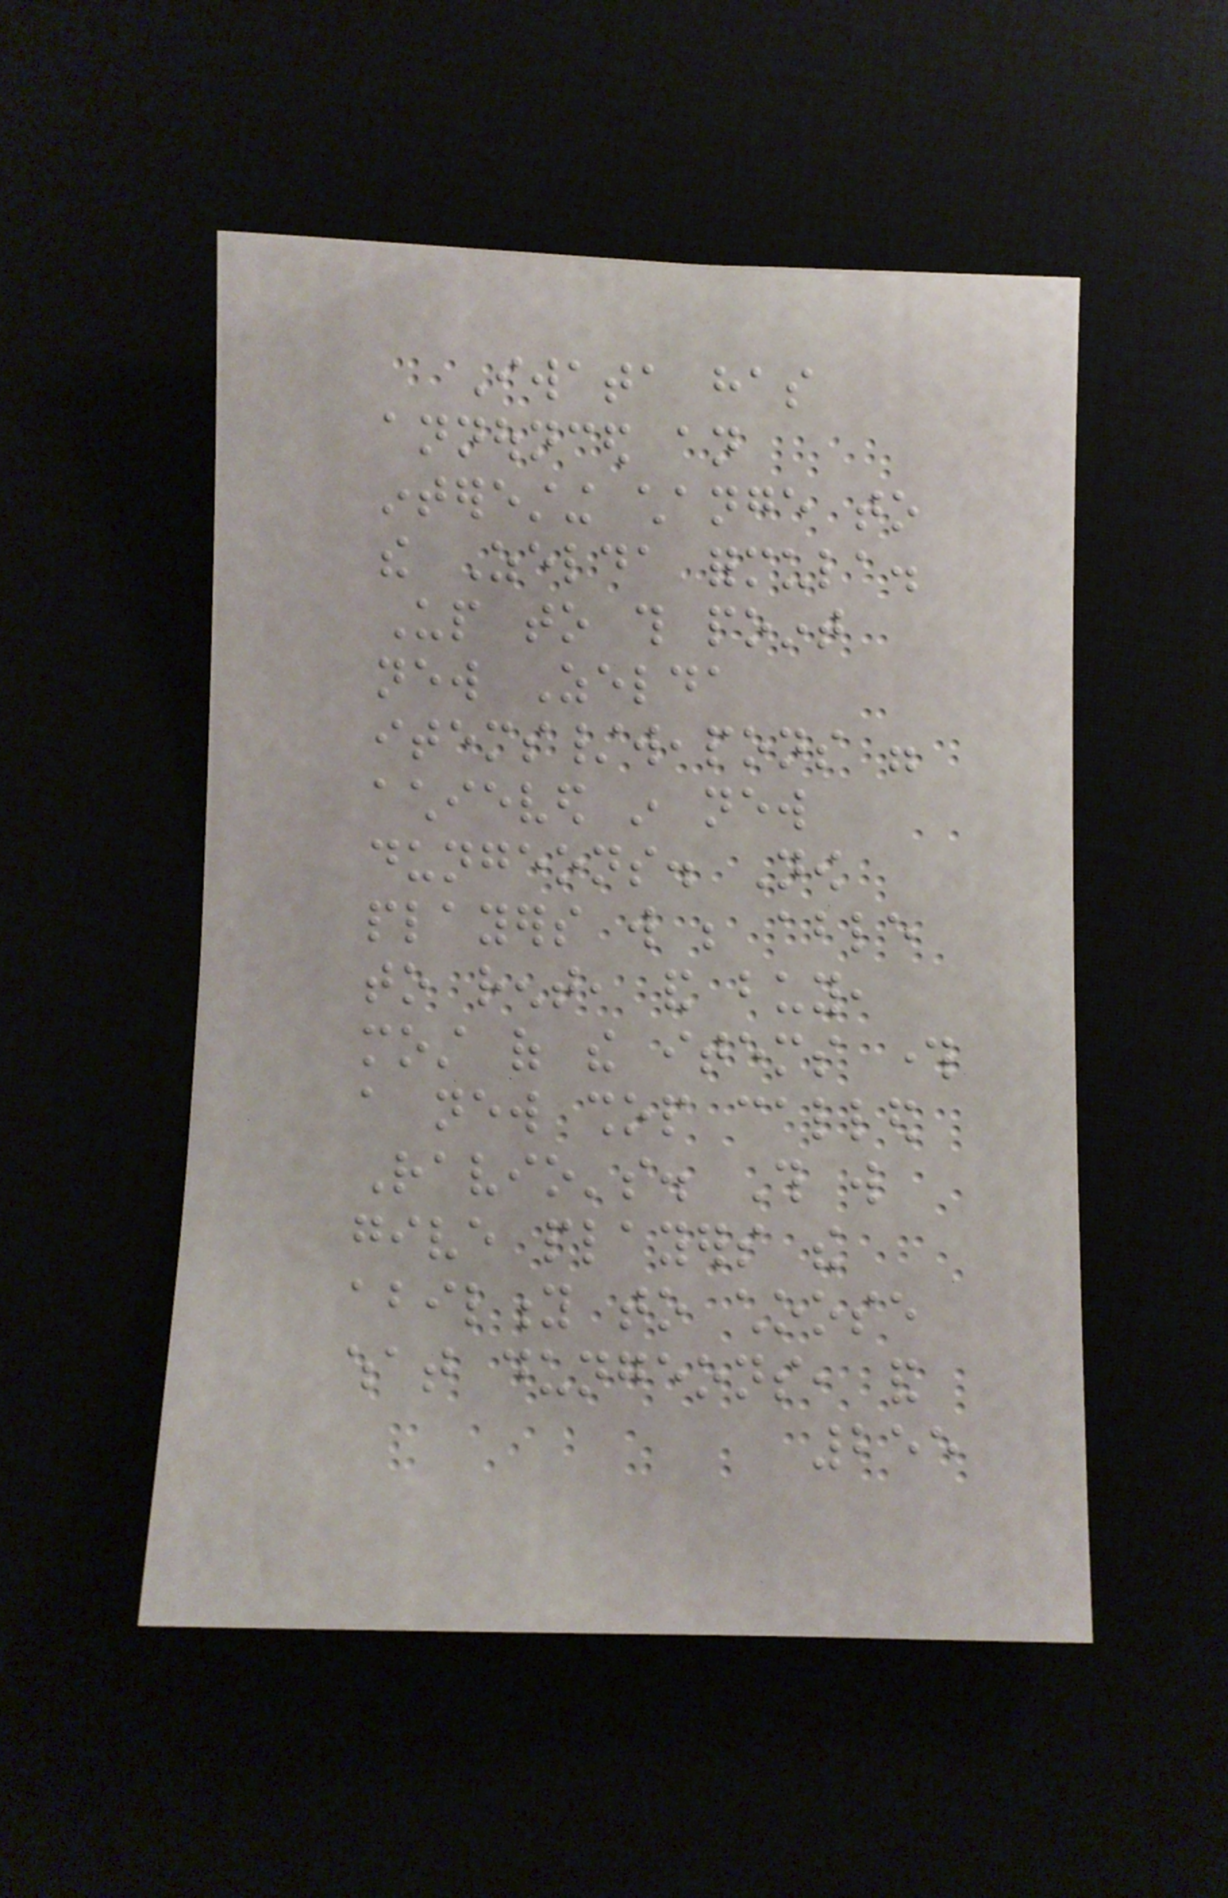Iwata has
announced an
interesting change to
the Zelda formula.
Up to this point
new Zelda
items/weapons were
achieved in new
dungeons. Now
players will be able
to rent, and buy,
most of the items through
a new shop called
Ravio's. This will
give players the
ability to choose
what dungeons, and
255
